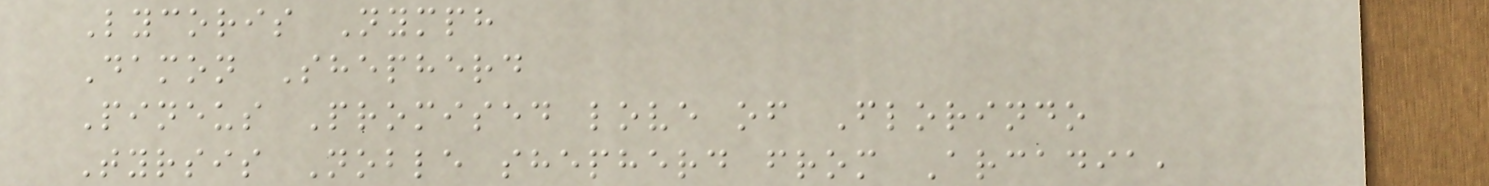Lycoris Nymph
Damon Shepherd
Pineus Promised love of Florindo
Tyrsis Noble shepherd from Arcadia,
